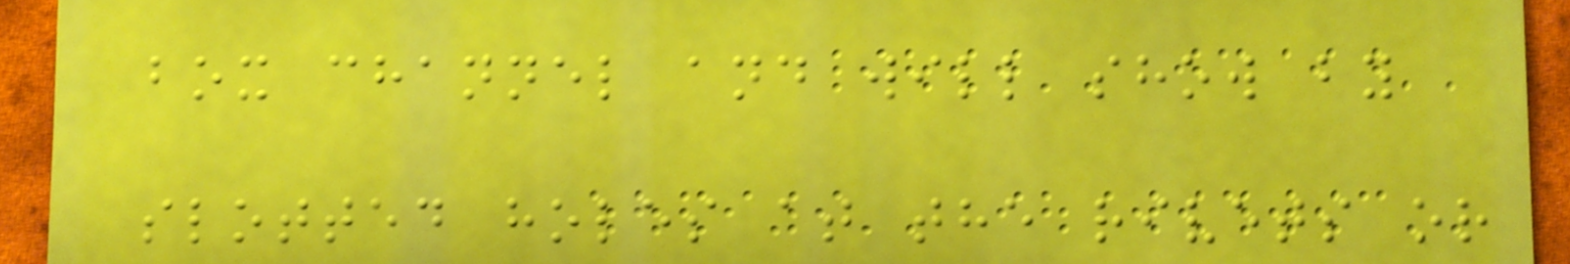box channel and will show by
slotted holes at the rivets or
